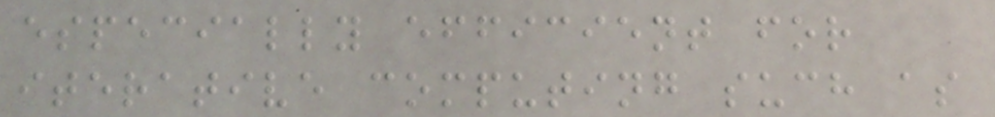especially efficient for
iterative computing such as
